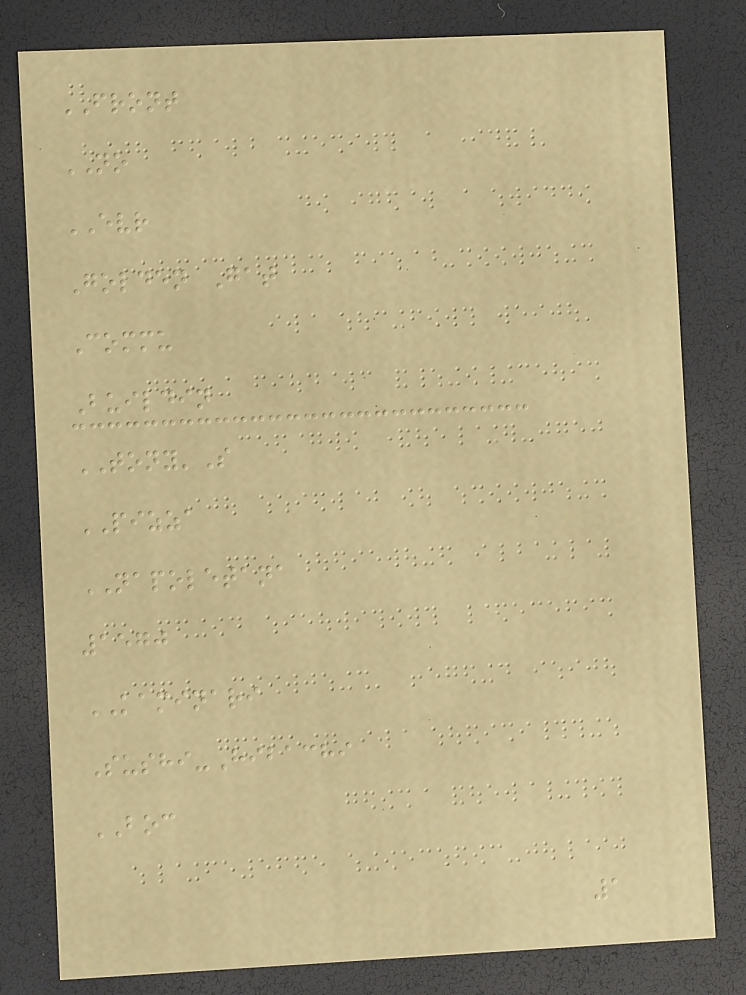FRONT
NO
EVR
Golden Gat
Commu
Buildin
TONY'S
PIZZA
NAPOLETANA
1570
KAMINARI
Sushi-Hibachi
BOC
1
